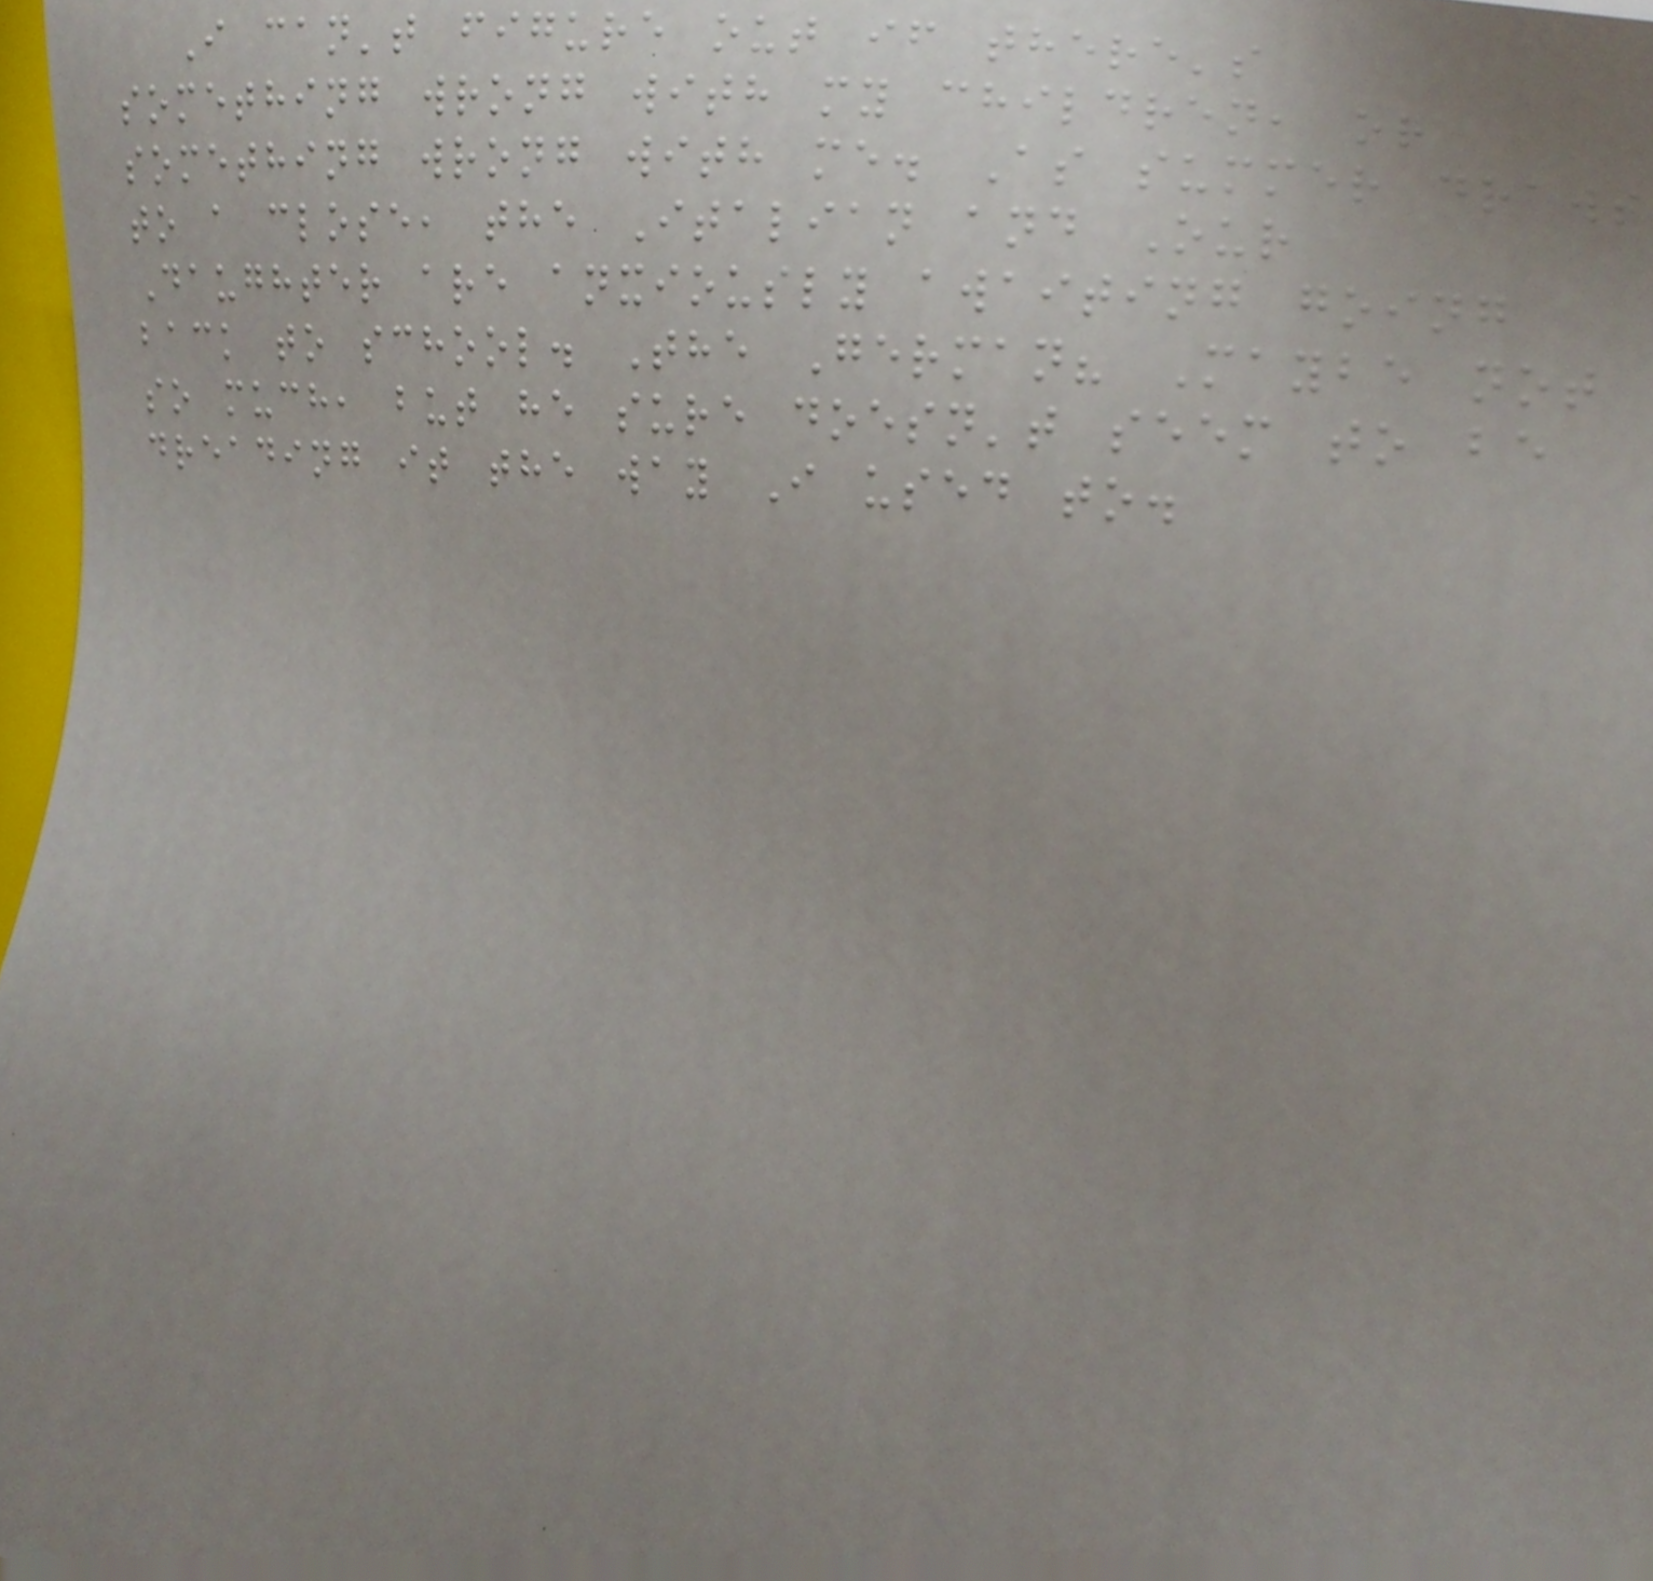I can't figure out if there's
something wrong with my children, or
something wrong with me. As summer draws
to a close, the Italian and Our
Daughter are anxiously awaiting going
back to school. The German? Maybe not
so much, but he sure doesn't seem to be
dreading it the way I used to.
